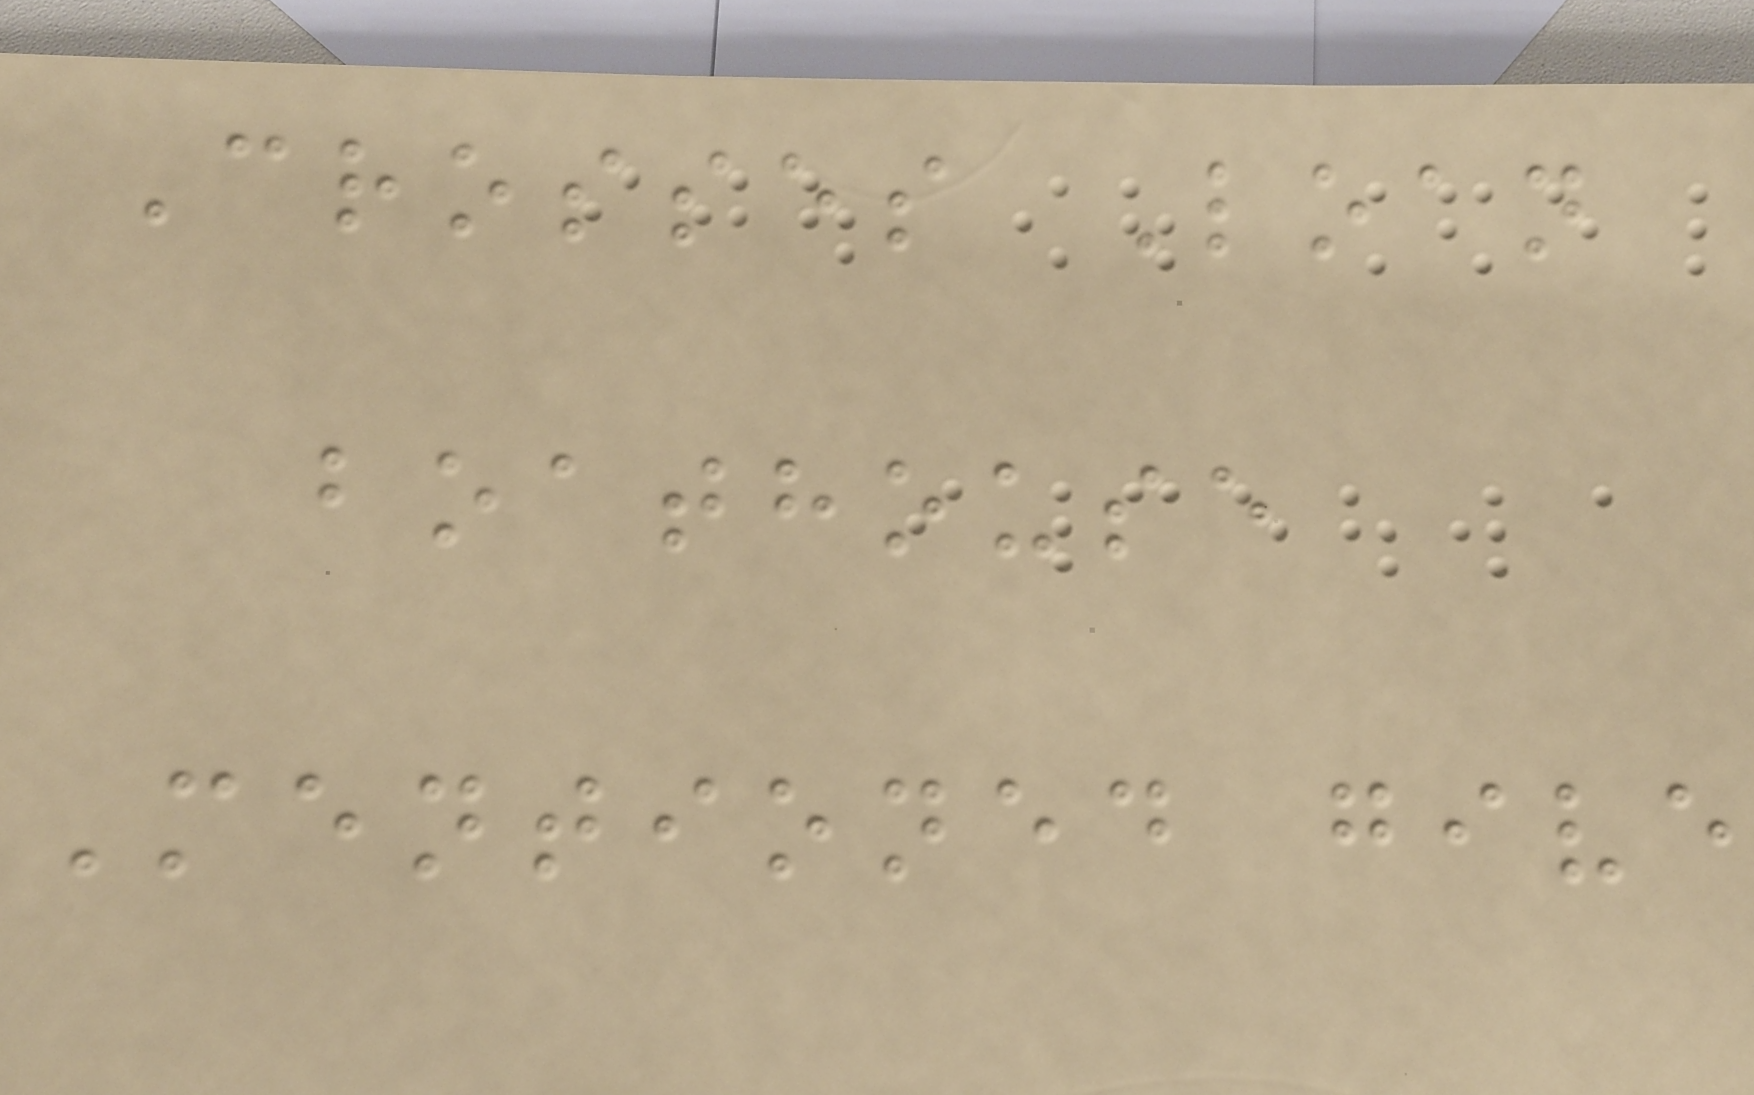Crosses Loan
boathouse
Mentioned give
